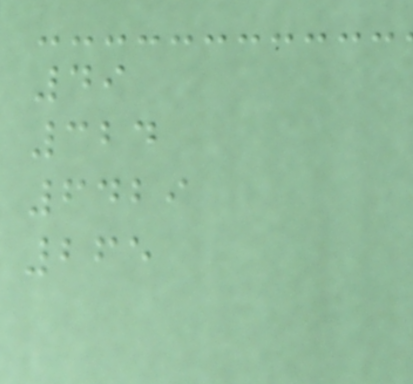49
324
6429
265
